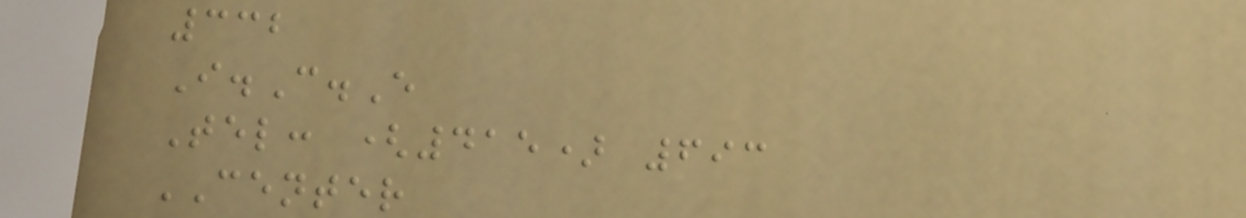332
I.C.E
Tel: (415) 693
CENTER
